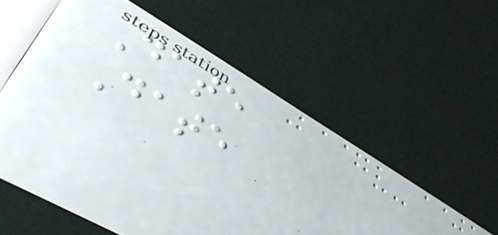Date
Date
